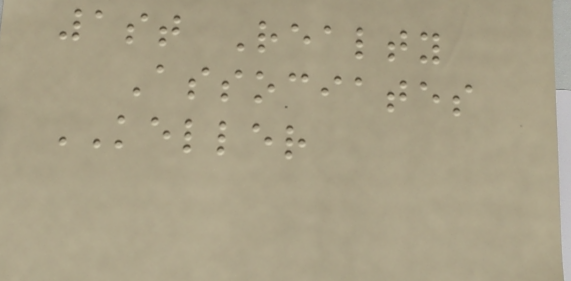1st Realty
Associates
KELLER
